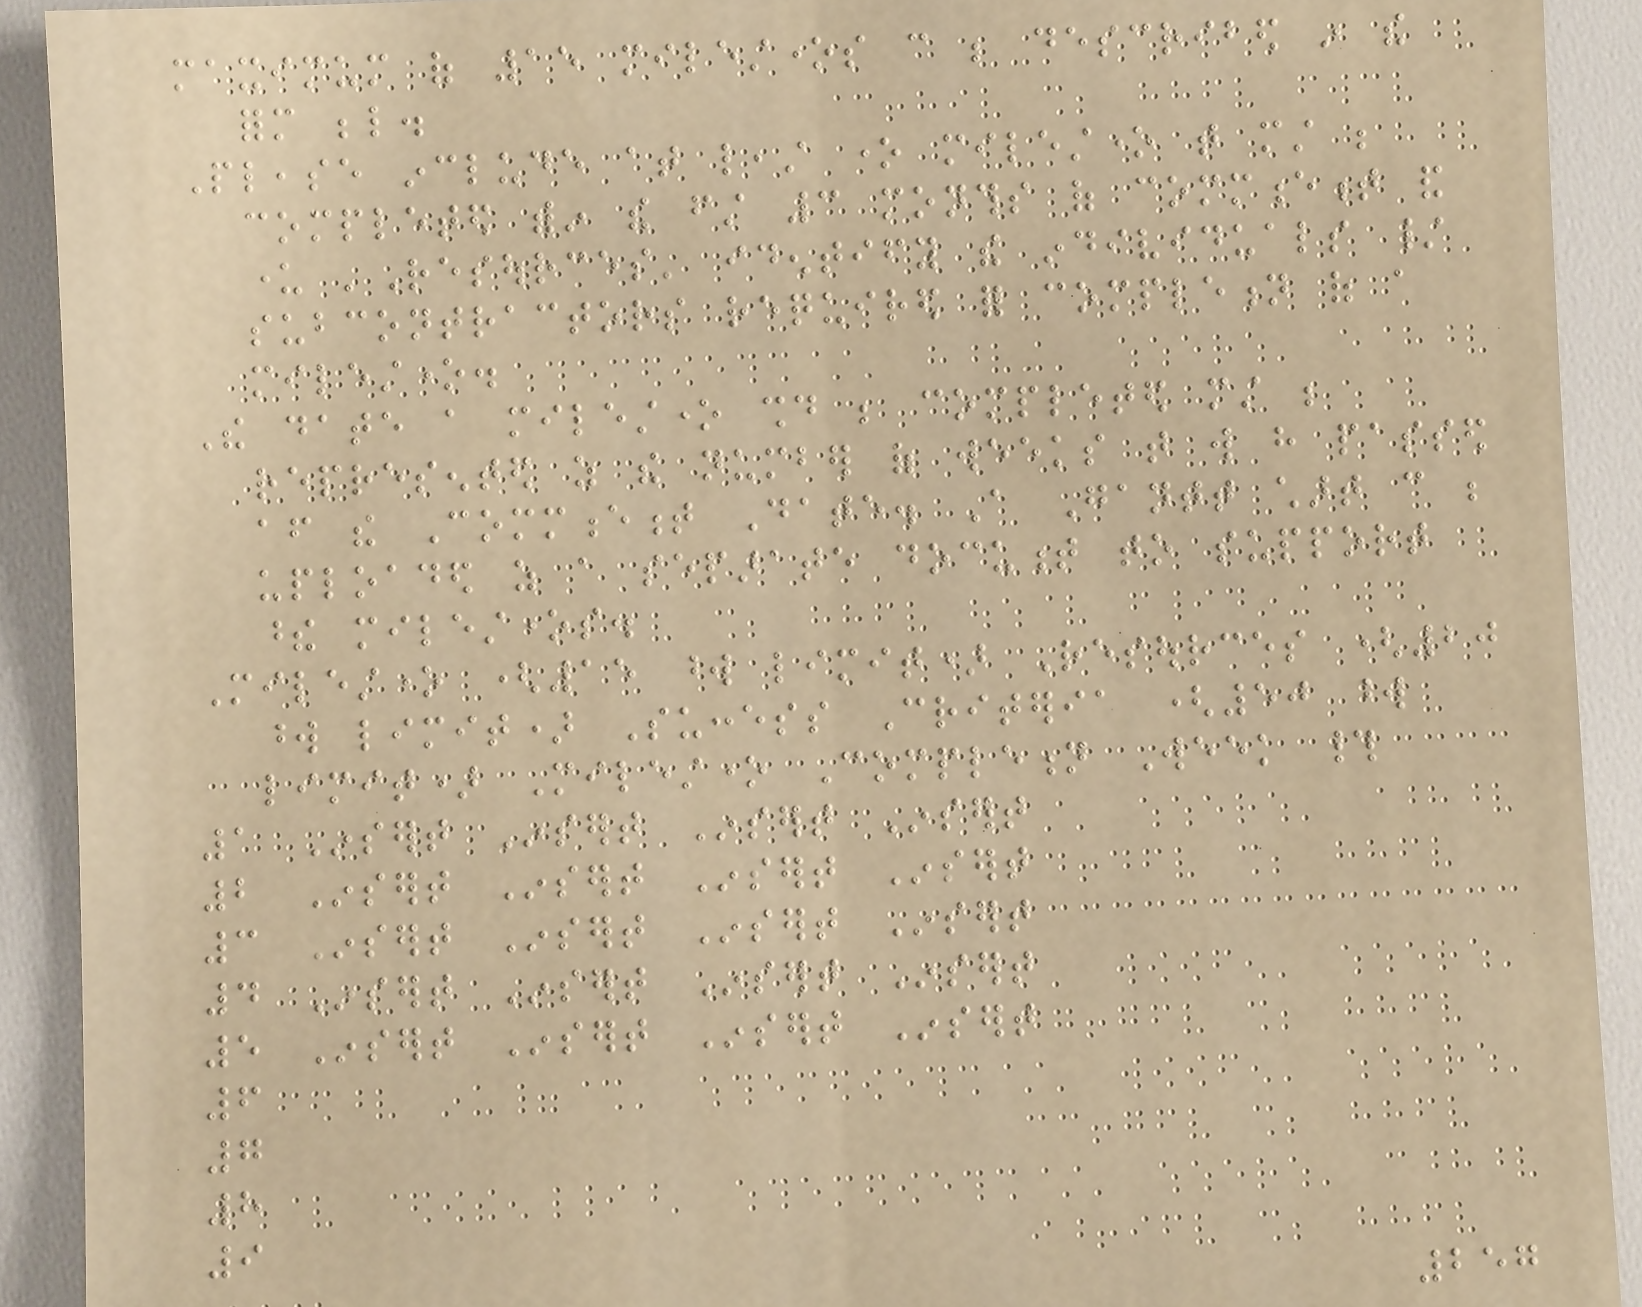maximum of 15 milestones can be described in the
form below.
Please include at least one milestone that must be
completed within the first 3 months of commencement and
under 'Resources' identify the individuals /
subcontractors required for completion of a
milestone.
The date a milestone should be completed must be
represented as the number of weeks that will have passed
after the Commencement Date. A Gantt chart can be
uploaded as a separate document to support
these milestones.
Milestone (15 word limit) Resources (20
word limit) Success Criteria (50 word
limit) Milestone Completion Week #
1 Insert Insert Insert Insert
2 Insert Insert Insert Insert
3 Insert Insert Insert Insert
4 Insert Insert Insert Insert
5 Insert Insert Insert Insert
6
7
8
9
257
